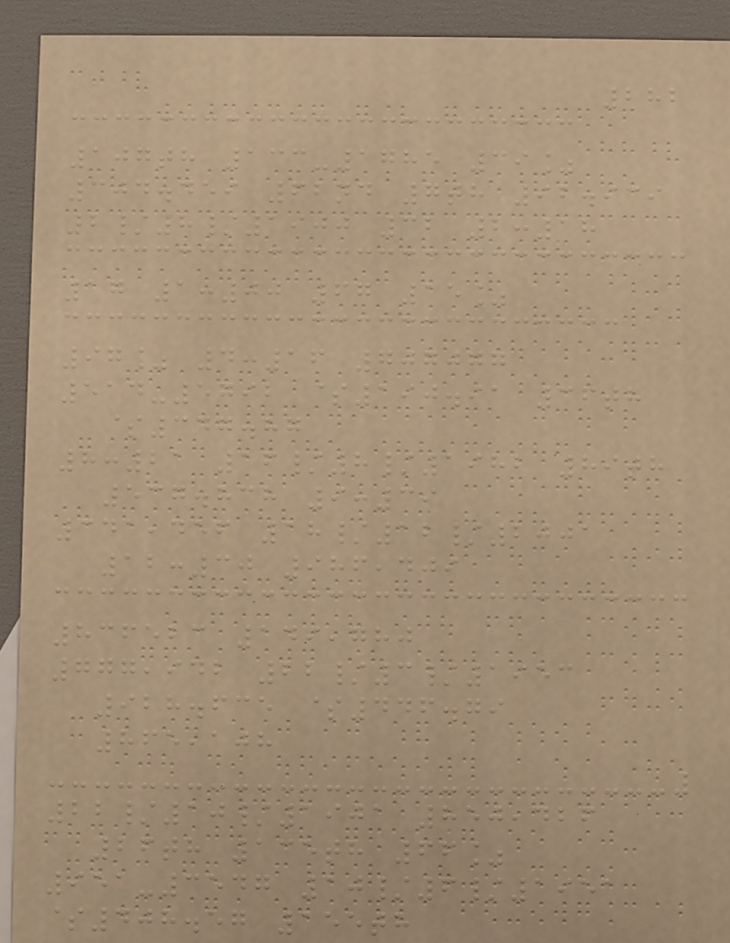282
107th 133-1785 39%
304.459 62nd 7th 92.939
2/8/1900 32 2:18
17 1:00 67 15%
97% 4:16 707077
514-5792 $190.91 36th
$347.87
8:21 16/8/1982 89th
537.838 9:39
341,456 18/12/2001
12:30 986,409
836523 149,780
777,942 22/3/1953
928.635 $446.79
865,108
22/10/1901 850,426
26th 135th 66%
951-3547 10/6/1951
$408.57 155th
